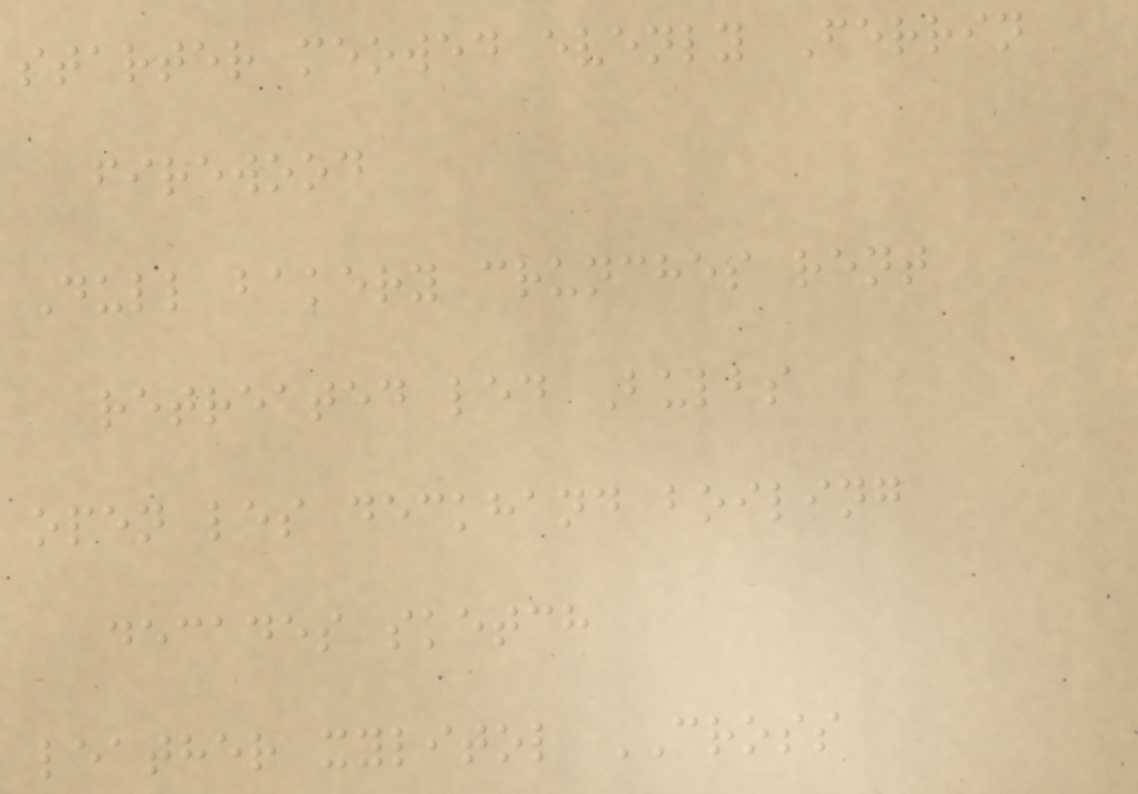starter meowed evenly Ferrin
firewood
Dull bakery crunches rent
retreated led Bulbs
open les deckhand boiling
decades sketch
leather xylitol CROSS
